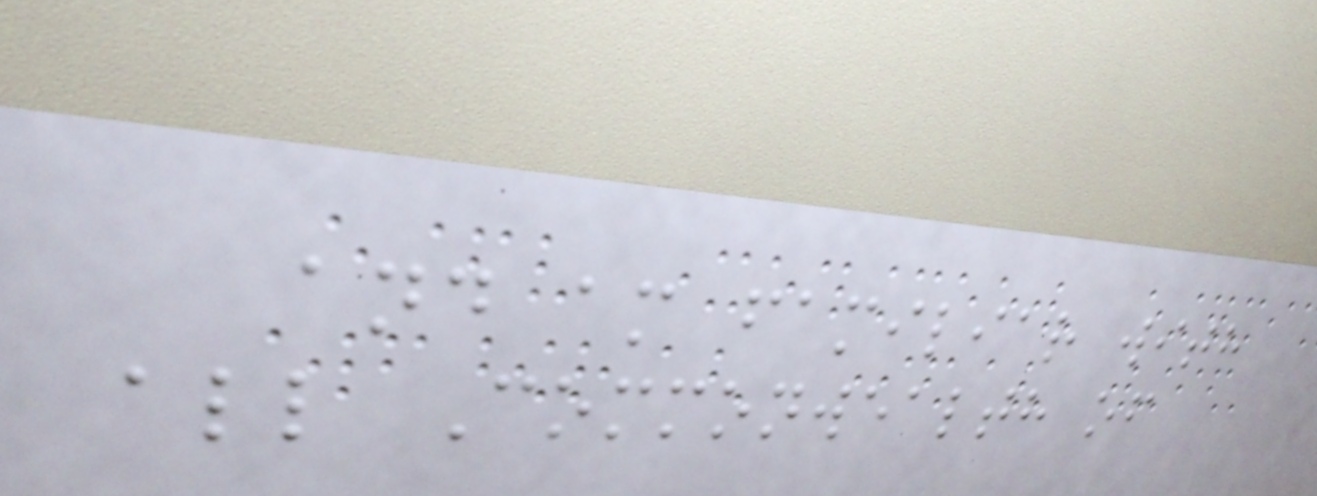and am familiar with
all Commonwealth of
